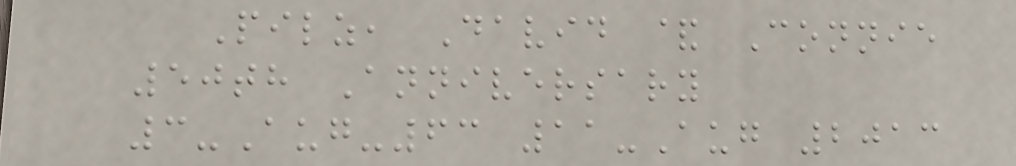Pilz, David & Connie
50th Anniversary
3-Aug-63 11-Aug 2013
